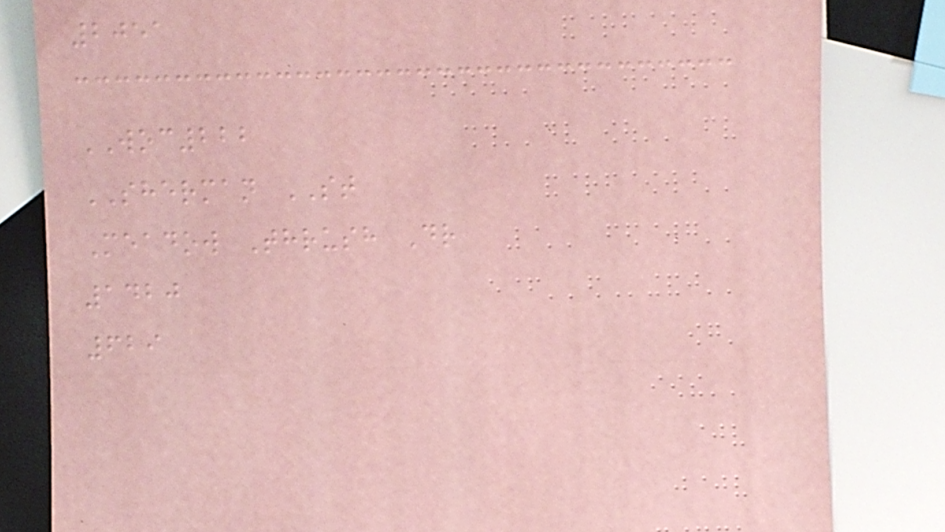2051
WOC222
SHERMAN ST
Meadow Thrush Dr
1420
629
